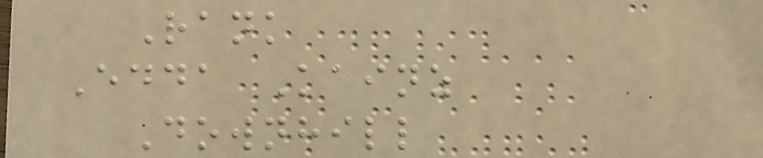Rank
Edda Kainz
Downhill
